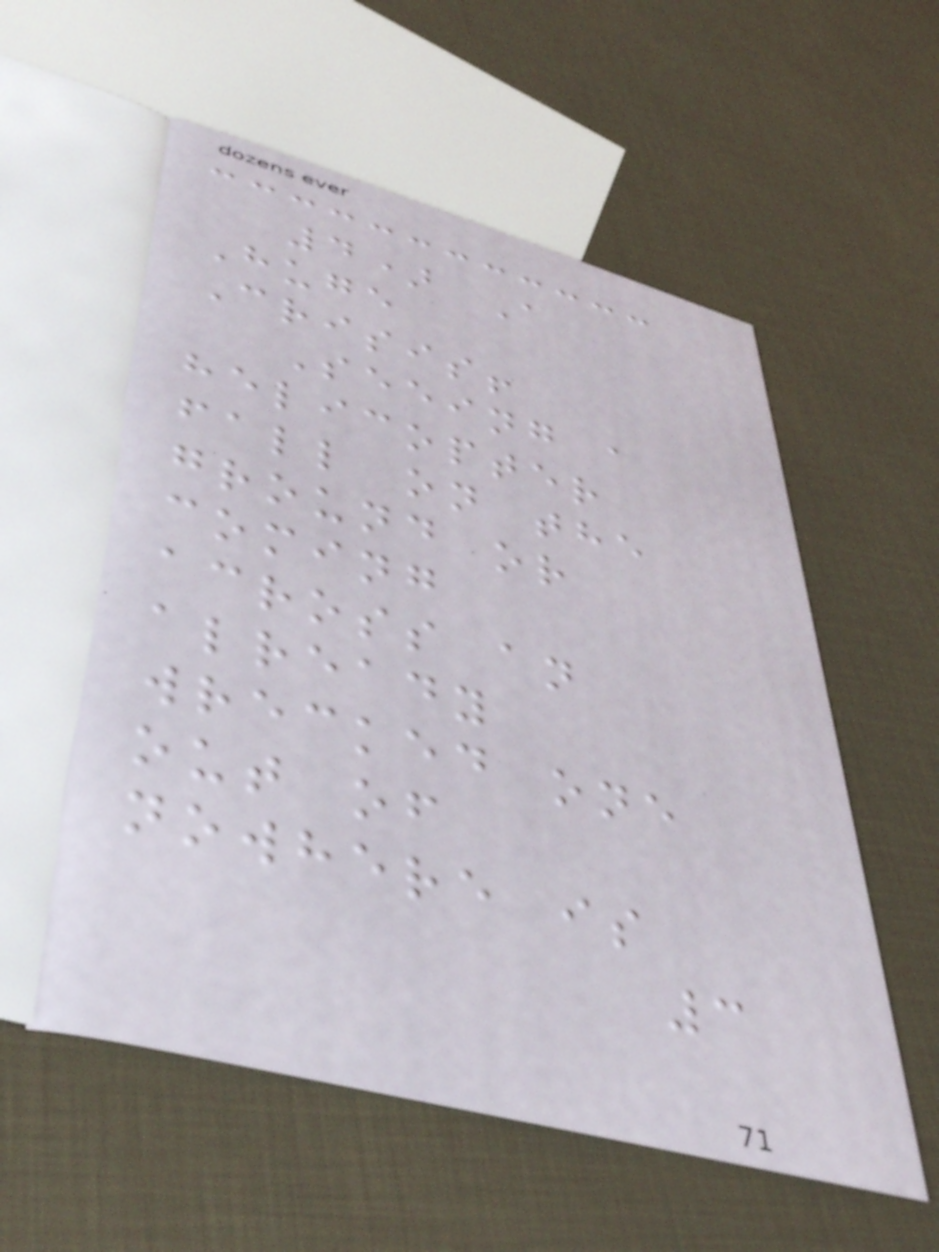4) A
Huge
Crisis!
Seeing a
helicopter
fall on the
ground or
coming
across an
already
wrecked one
out of
nowhere is
3
